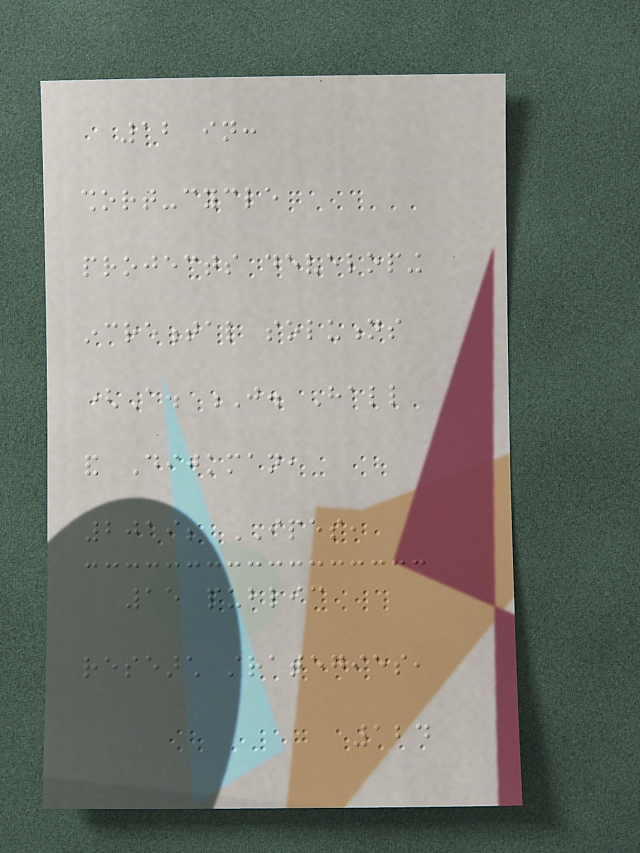12 in:
short-cycle
projects developing
incremental solutions
(A. J. Hall
and Dijkman,
2019; IPES,
15 public
research strategies,
124
